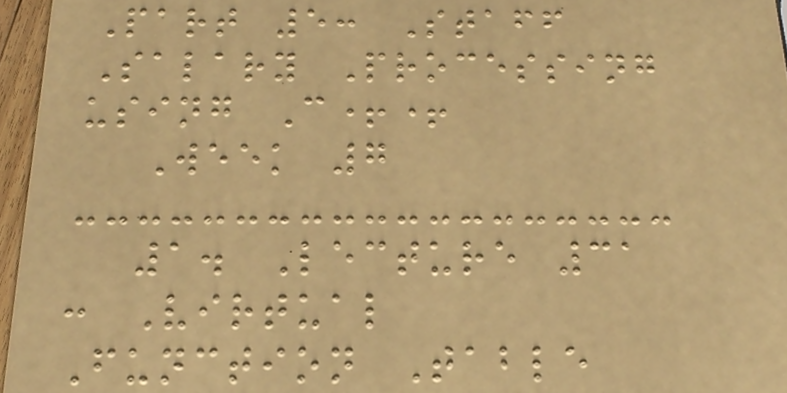Part 5: Staff
Salary Processing
using C++
Week 7
1. Lecture 31
: Virtual
Function Table
